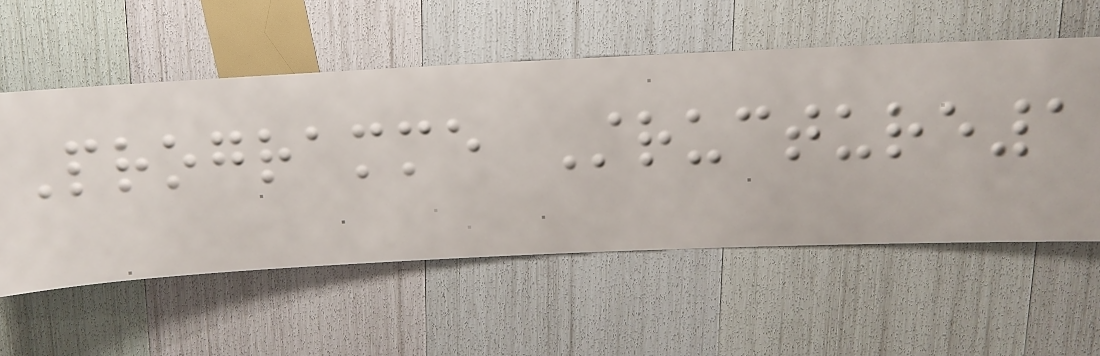Programme Structure1
